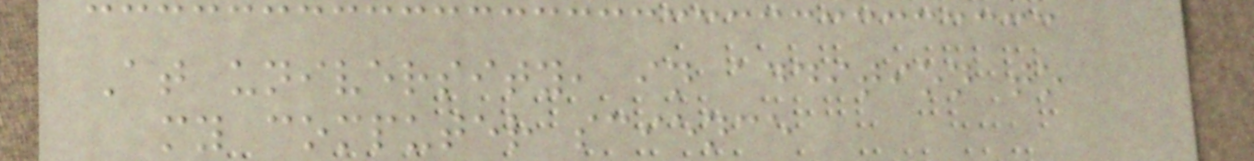At university, in addition to
my computer science
